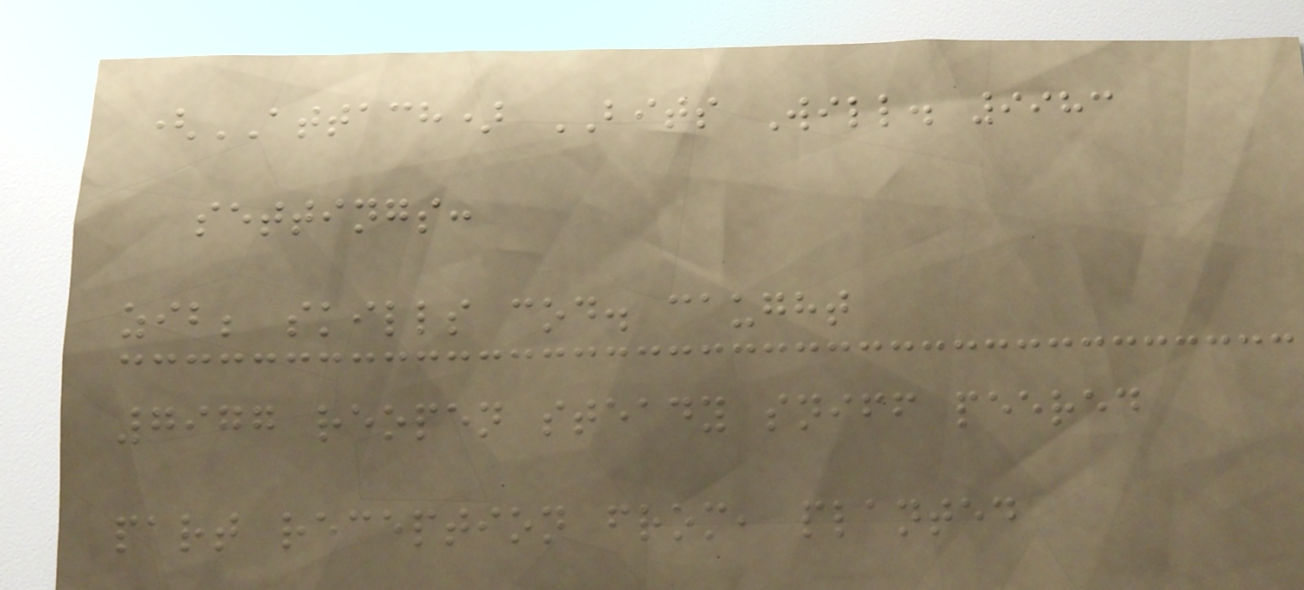(ATTACH) BITS Will. 9983
settings:
zib; skills cod. caught
7977 reopen steady sniff peered
part reception from, planted
